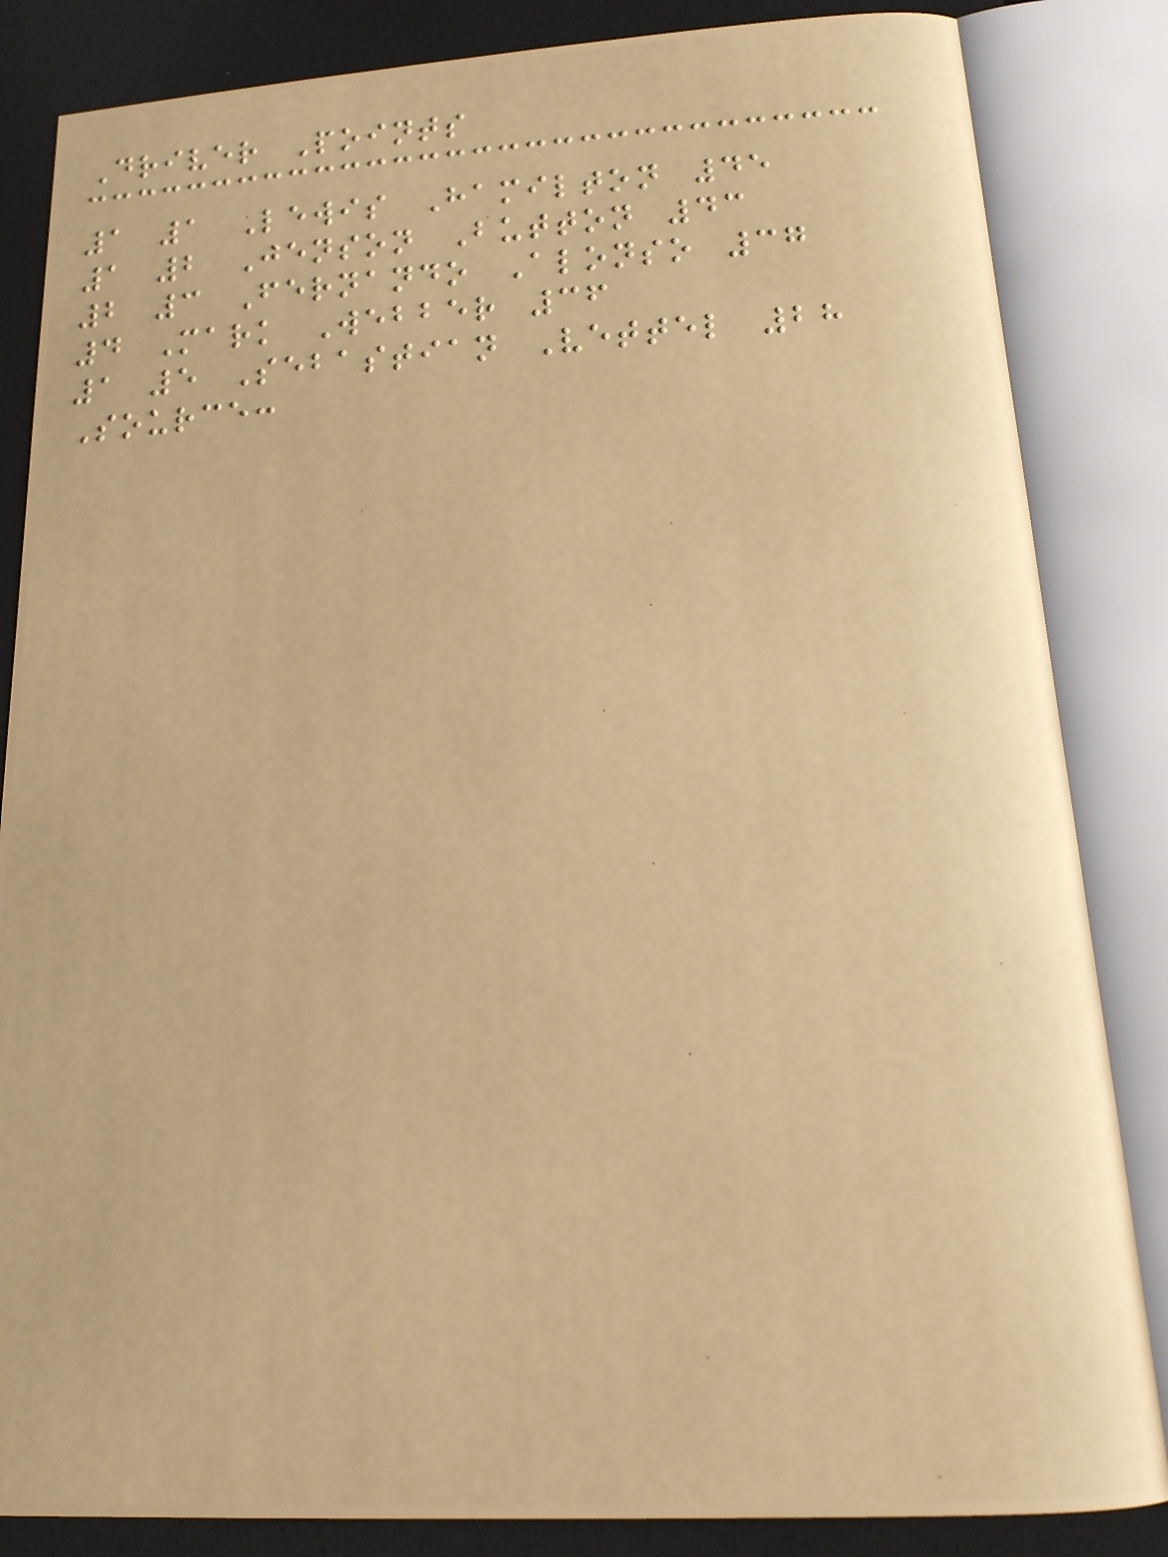Driver Points
1 1 Lewis Hamilton 45
1 2 Jenson Button 43
2 3 Fernando Alonso 37
4 Mark Webber 36
1 5 Sebastian Vettel 28
Source:
